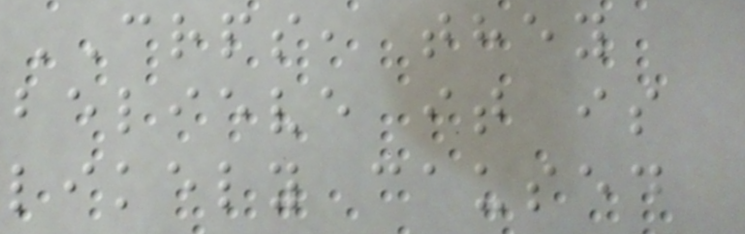CRPS, they
believe it is
likely caused
